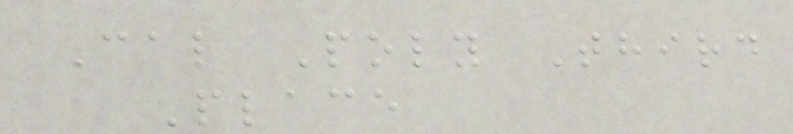Cal Poly Third
Place
